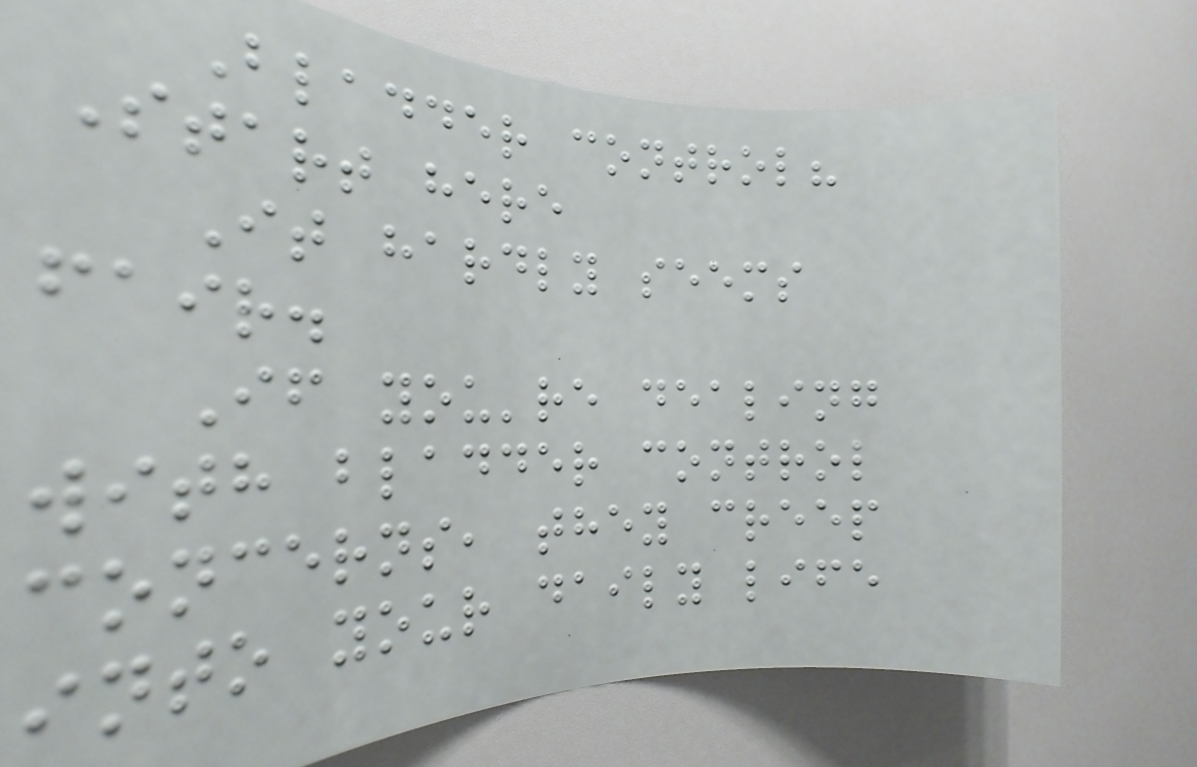Bladder control?
Start here
It hardly seems
fair.
If you're dealing
with bladder control
concerns, they creep
into your daily life
